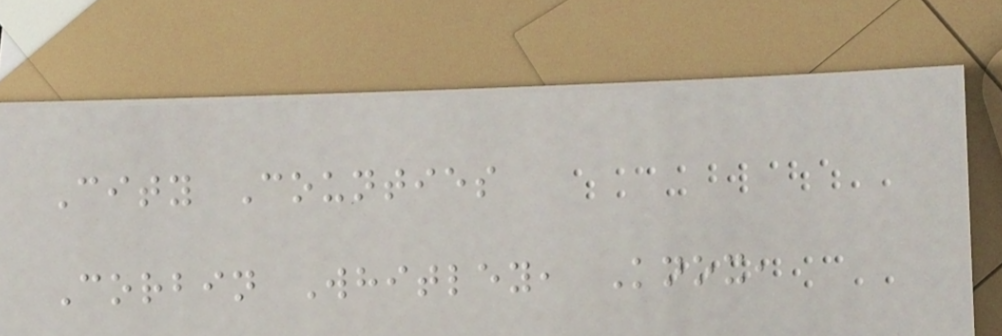City Counties
Corbin Whitley, Knox,
